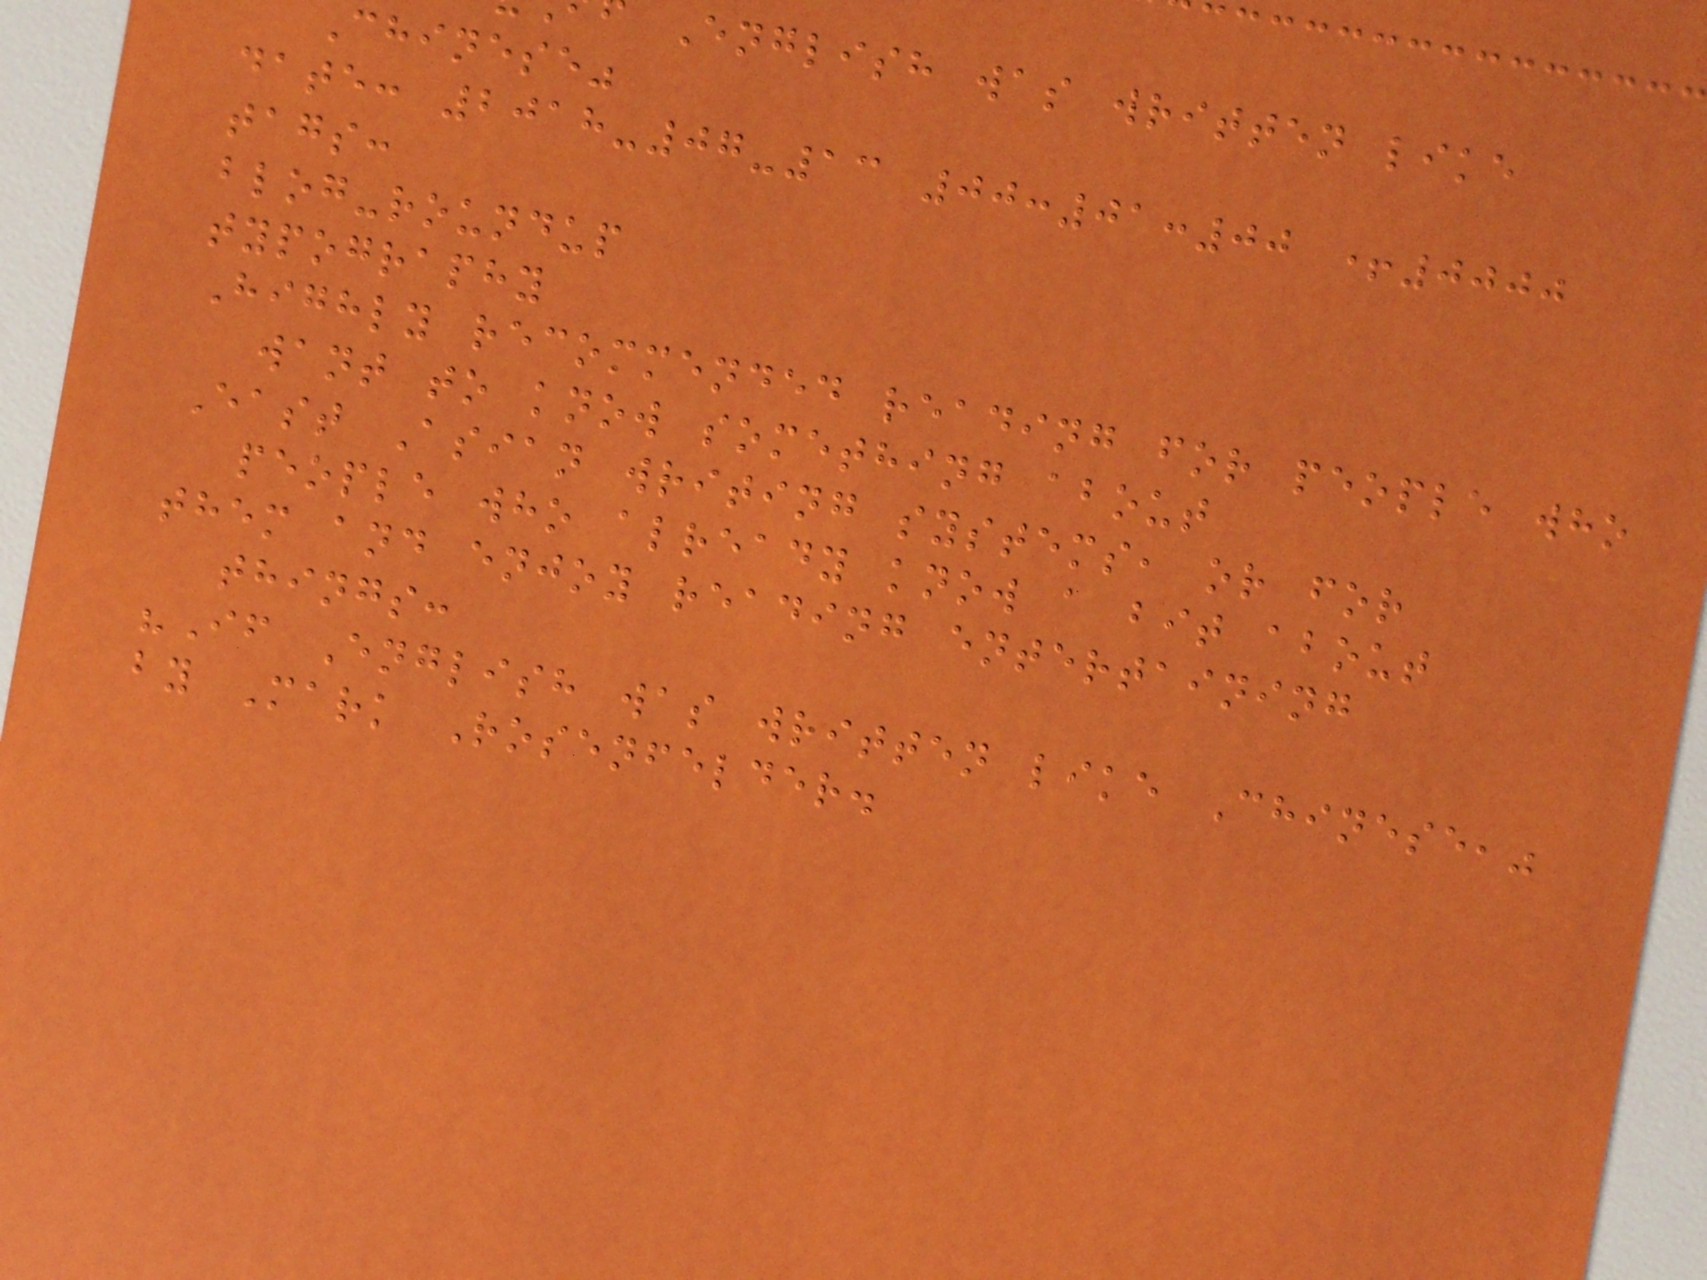English was written like
Chinese"
date: 2018-07-13 00:01:00 +0000
tags:
blog-roundup
typography
Highly recommended reading for people who
want to know something about
East Asian writing systems, or for
people who already know a bit about
them and enjoy reading entertaining
things:
"If English was written like Chinese,"
by Mark Rosenfelder.
